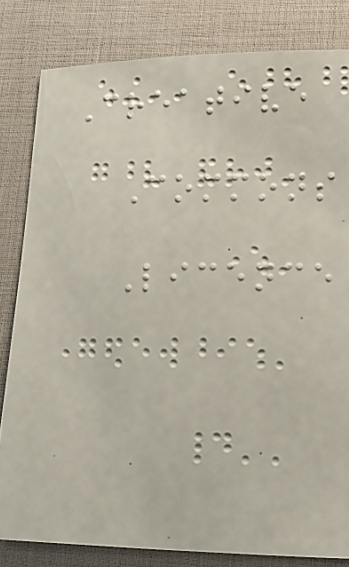Creative
Commons
Licence
